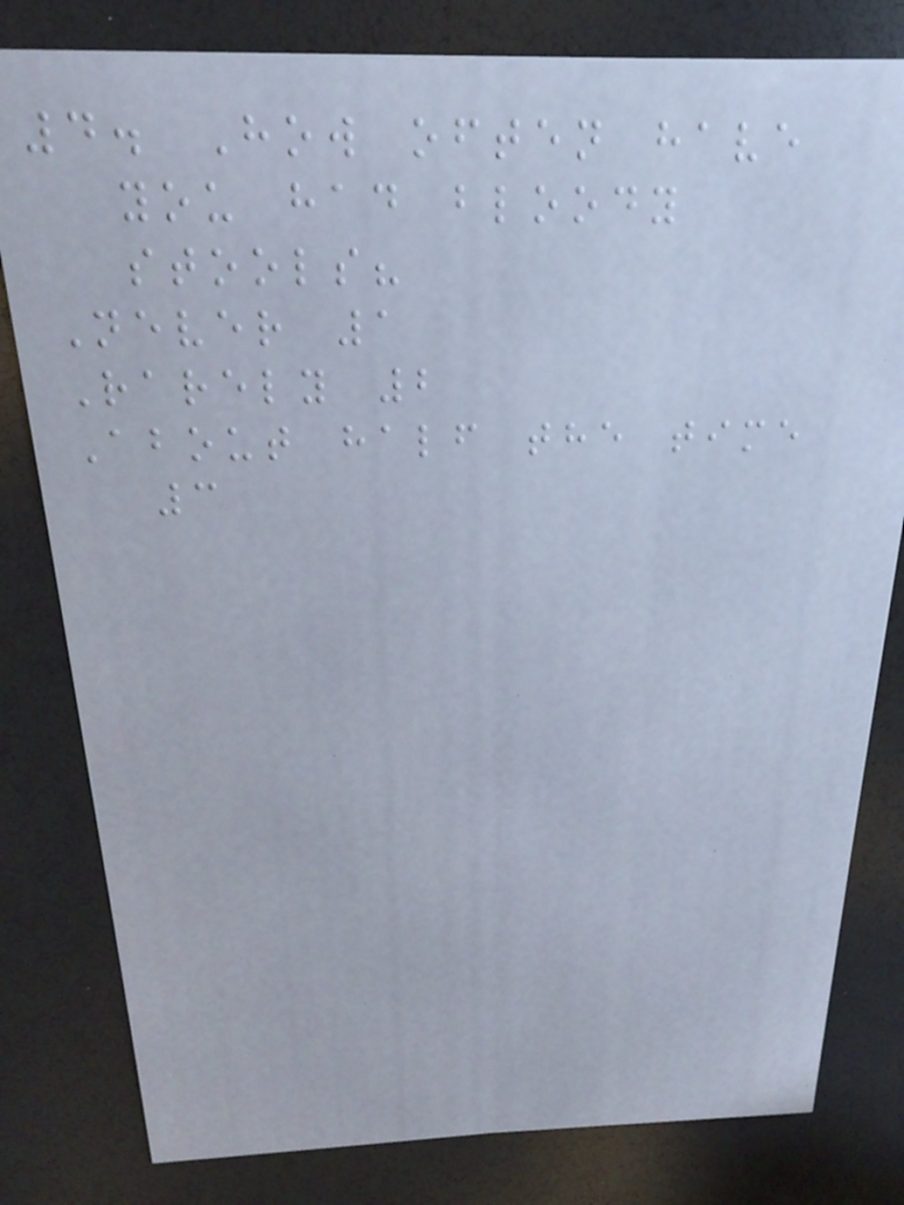4. How often have
you had bloody
stools?
Never 1
Rarely 2
About half the time
3
